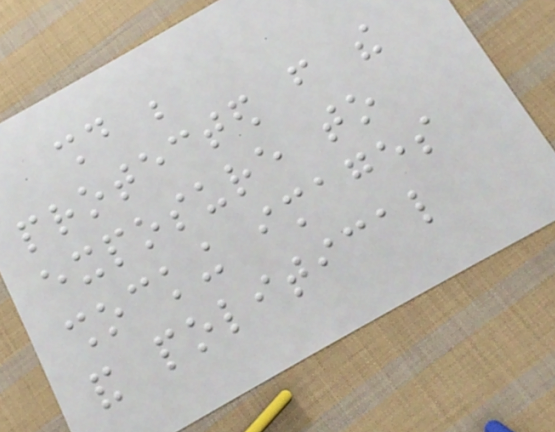should be
protected from the
exposure to
shocking images
and political
